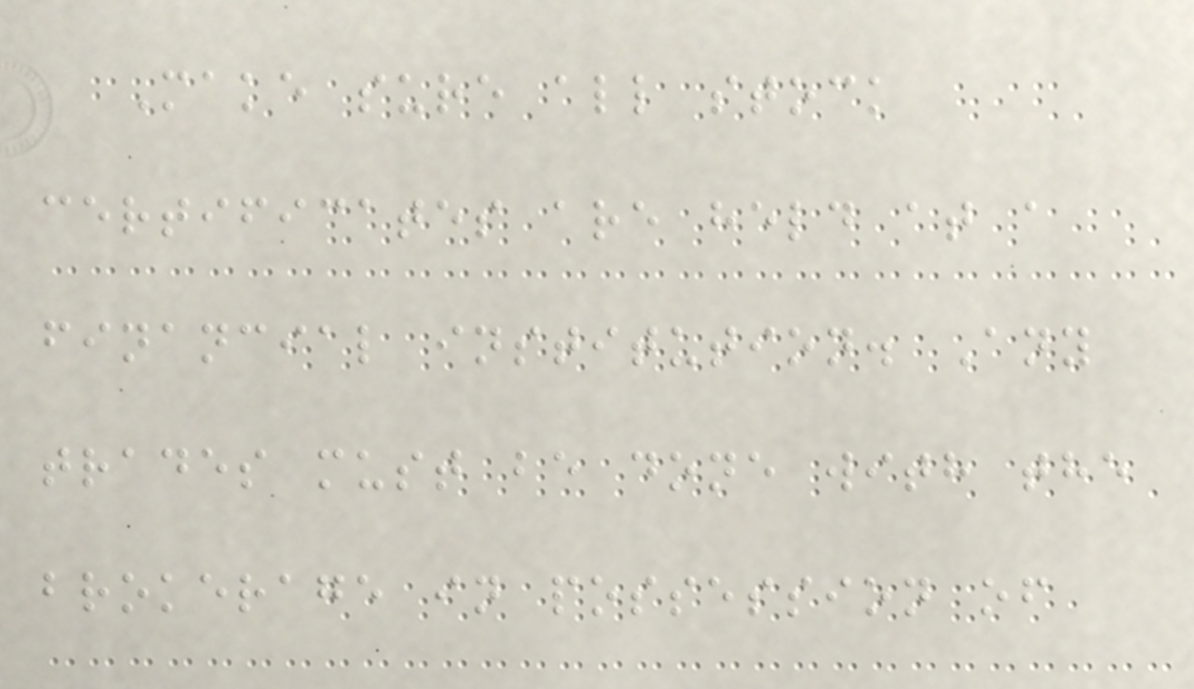Make sure all stock
certificates are held at a
financial institution. Any
trades must be done with the
brokerage in possession of
